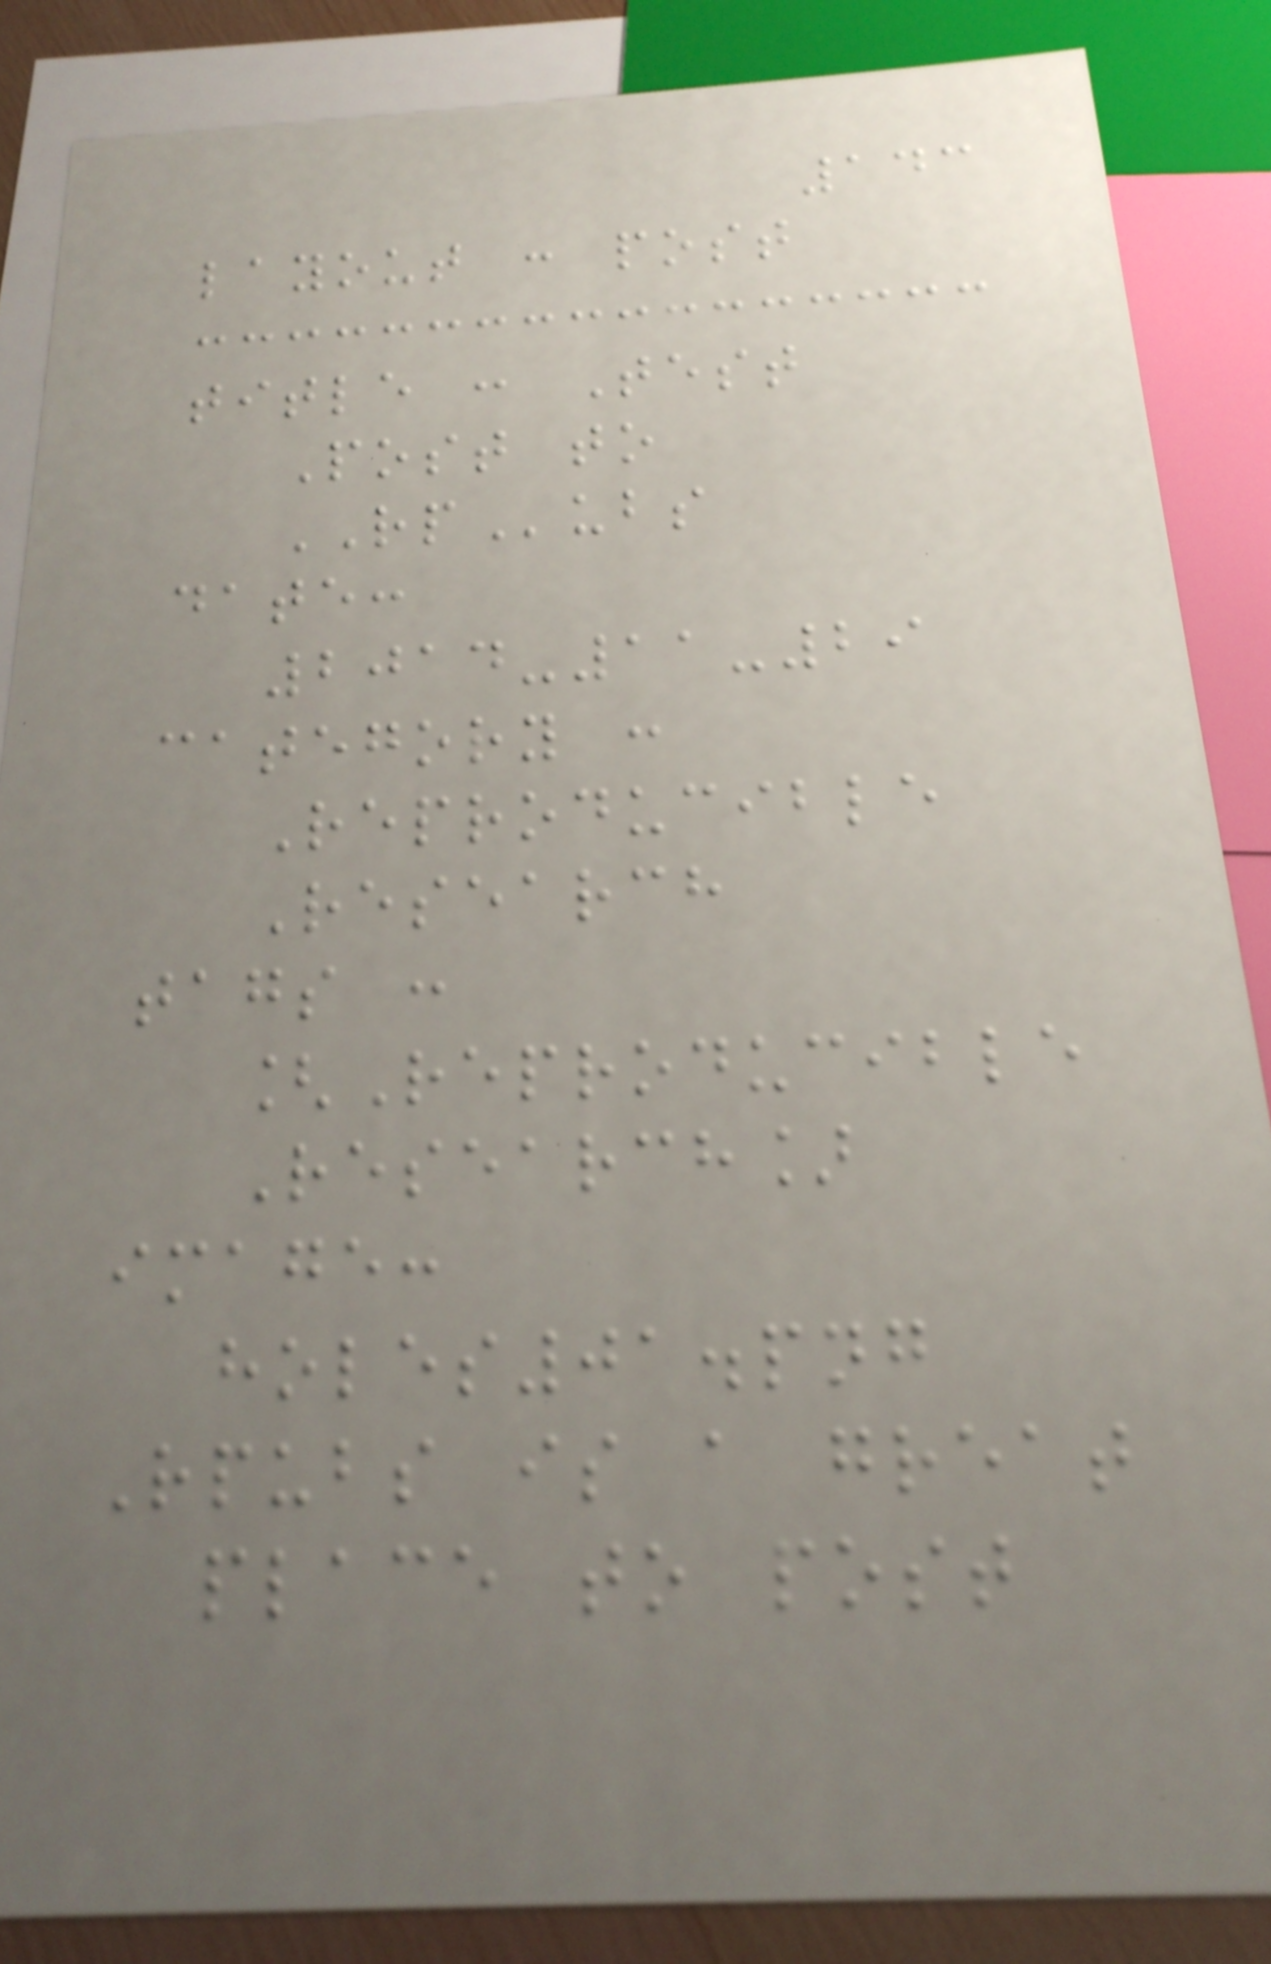143
layout : post
title : Test
Post to
RPubs
date:
2014-11-29
category :
Reproducible
Research
tags :
[Reproducible
Research]
image:
holes01.png
Rpubs is a great
place to post
